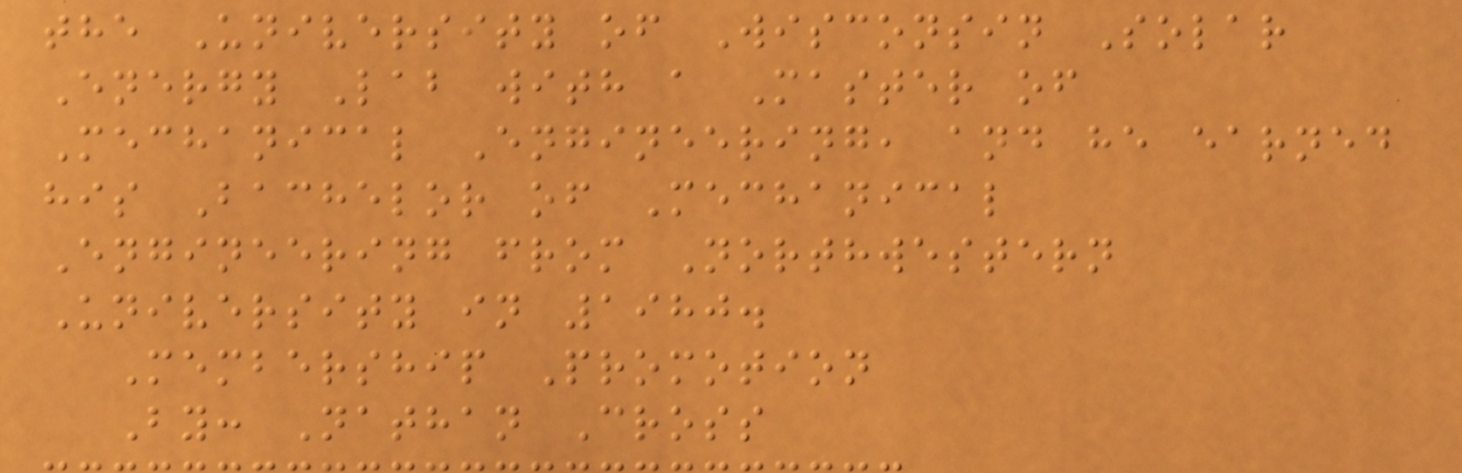the University of Wisconsin Solar
Energy Lab with a Master of
Mechanical Engineering, and he earned
his Bachelor of Mechanical
Engineering from Northwestern
University in 1980.
Membership Promotion
By: Nathan Cross
